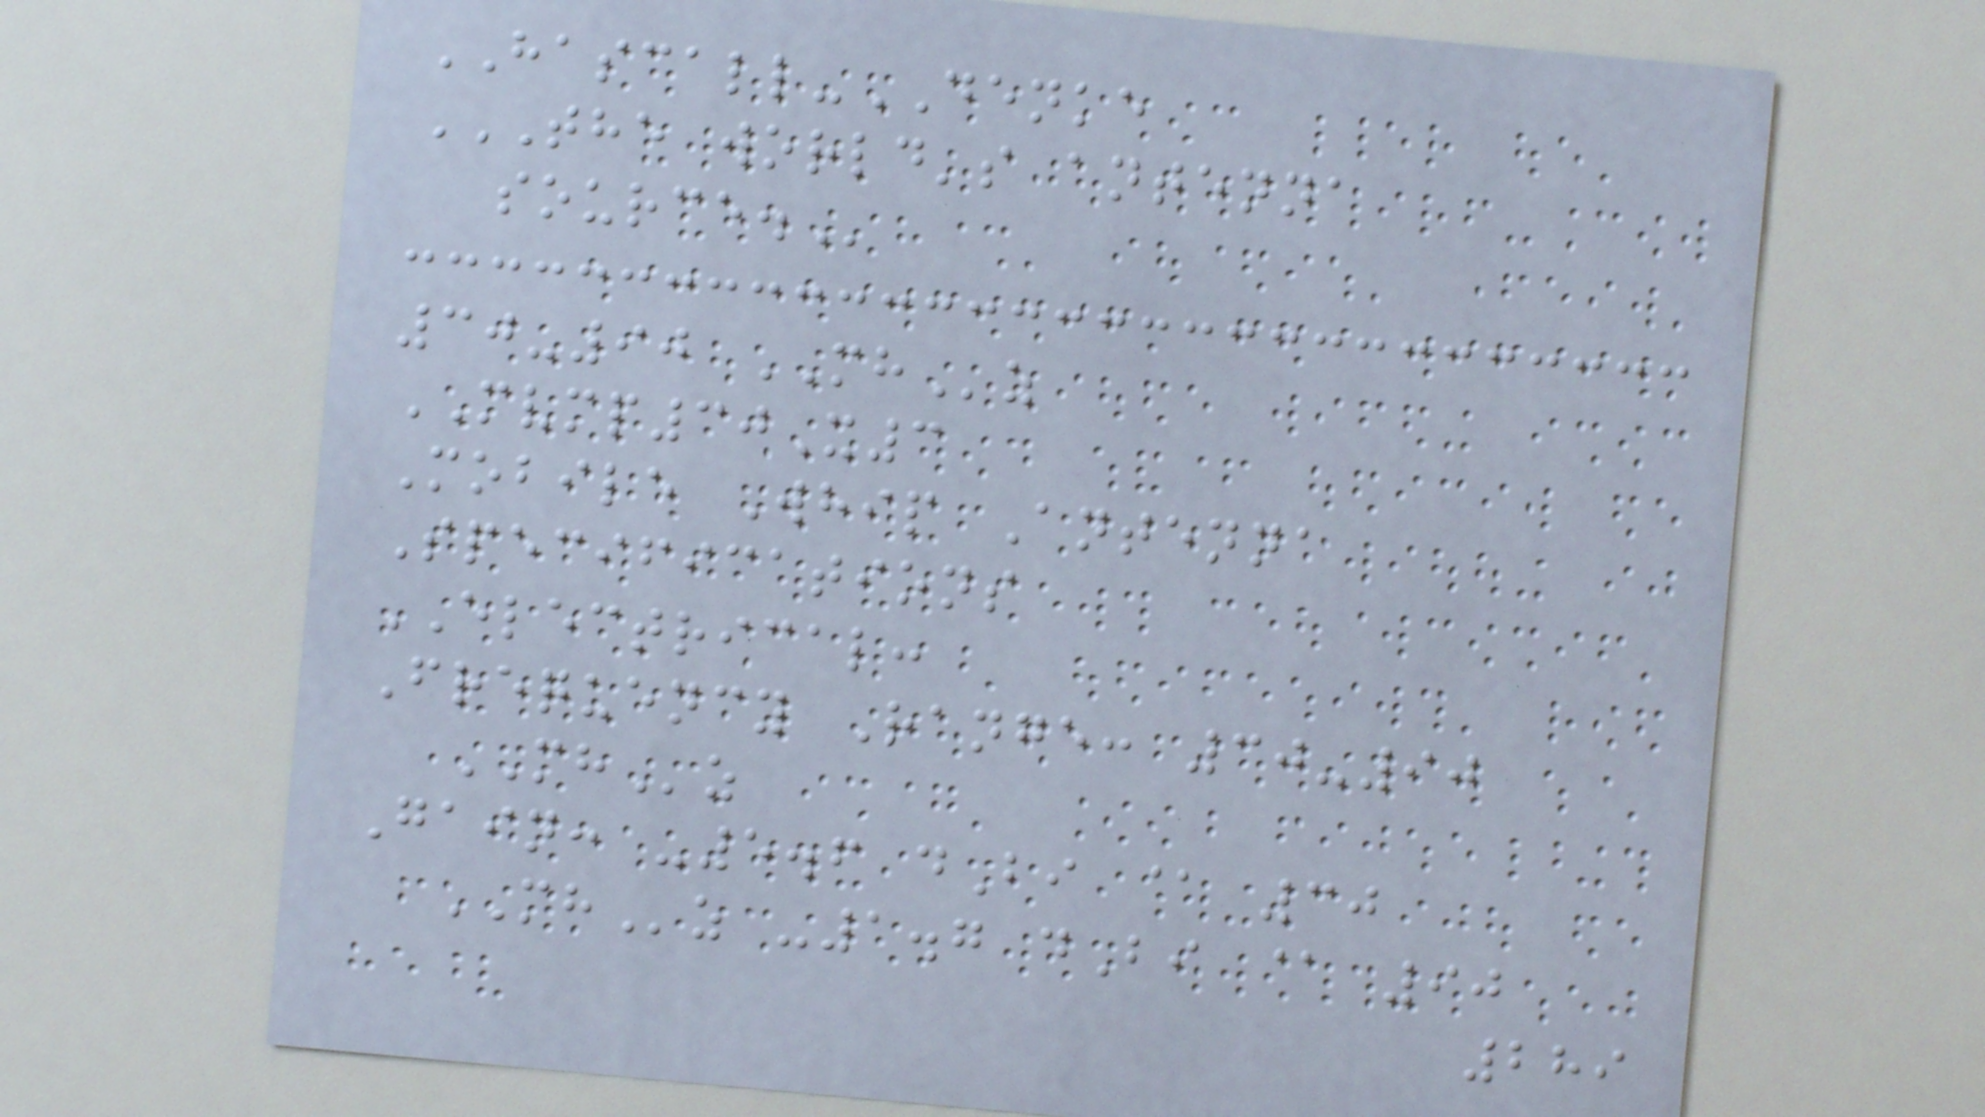HASCALL-DENKE
THE WORLD'S ANTENNA
SOURCE.
30-90 MHz
MVMP30X3
Mobile Whip Antenna
Specifications
ELECTRICAL:
Frequency Range: 30-90
MHz
Gain: -5.6 dBi @ 30
MHz -1.7 dBi @ 90
289
